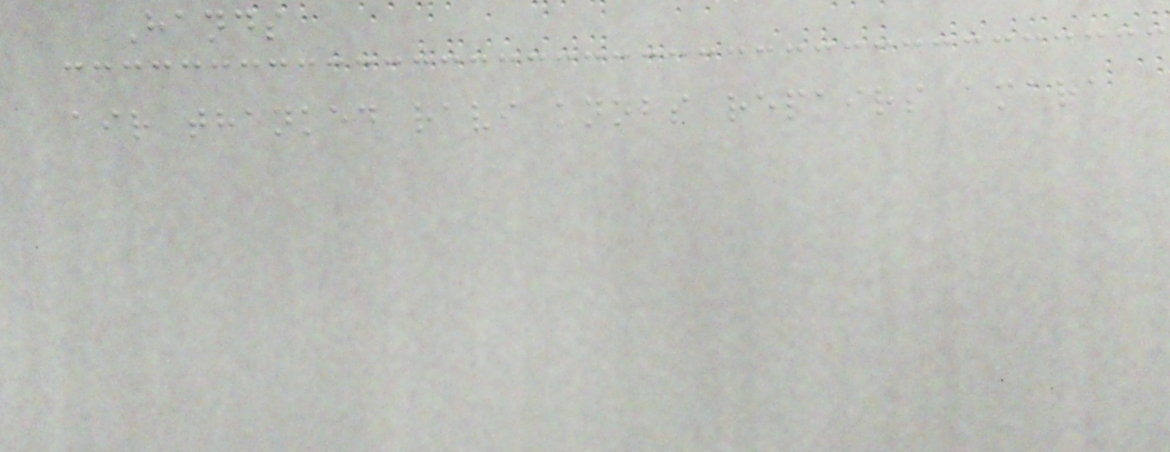Hands
air thanked ravi knobs repairs amara
